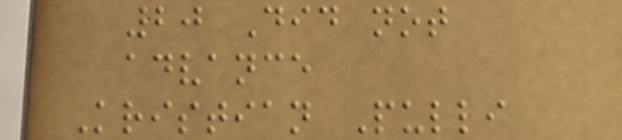20 Did not
advance
Kristian Pulli
